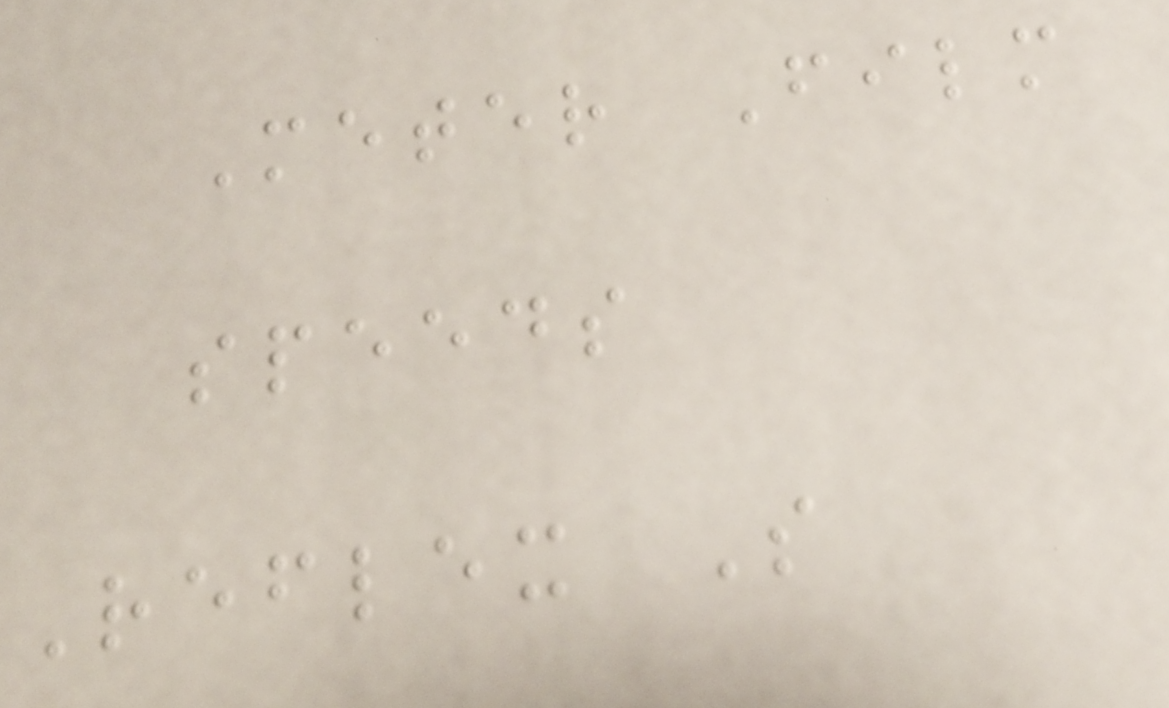Meter Film
speeds
Reflex S
